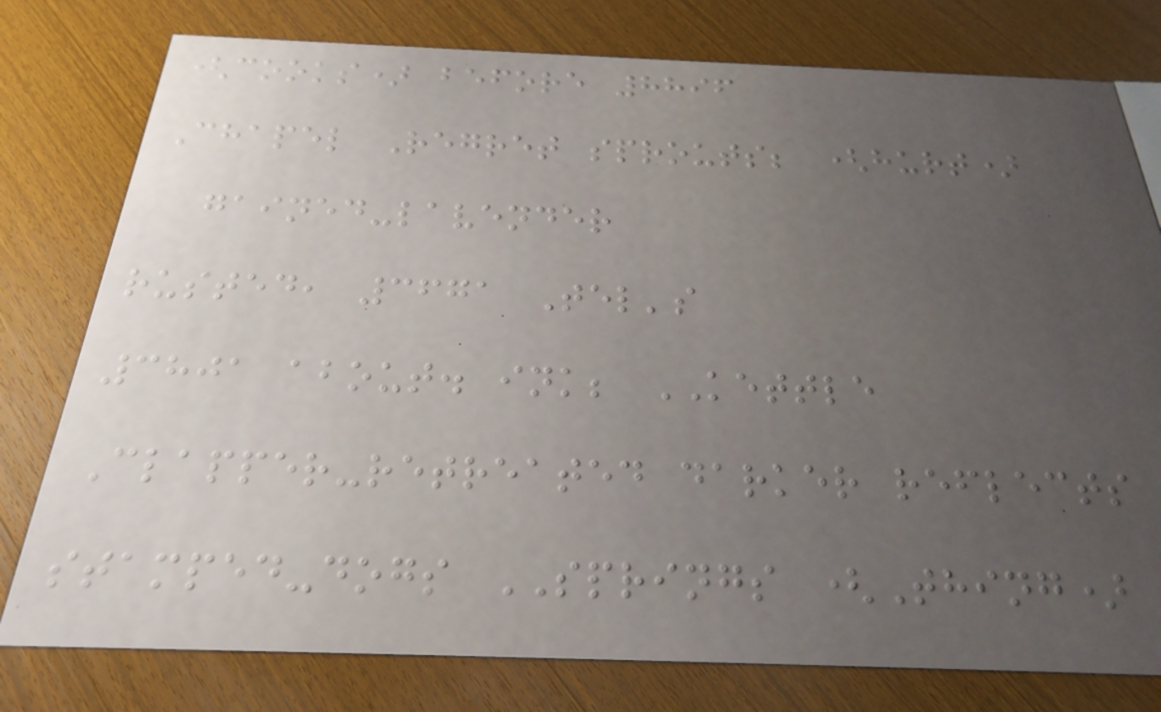(cooks) before 8896
Chapel Regret sprouts; (hurt)
gained-lavender
rusted, 3671 Tel's
3801 about. ink; KETTLE
Clapper-retreated darker reflects
stamped-dogs SPRINGS (Thing)
